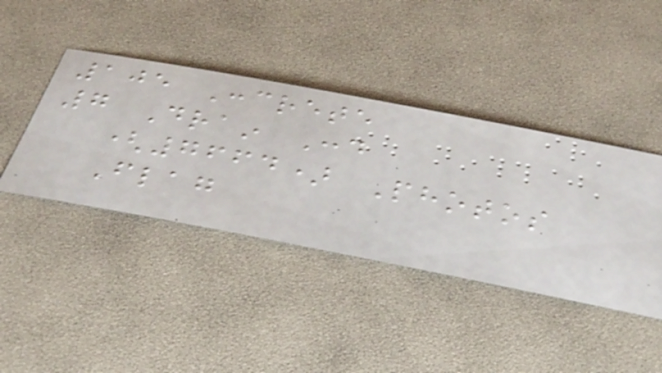105 Concrete
7 Drain Cond
(7664) Photos
Flag
